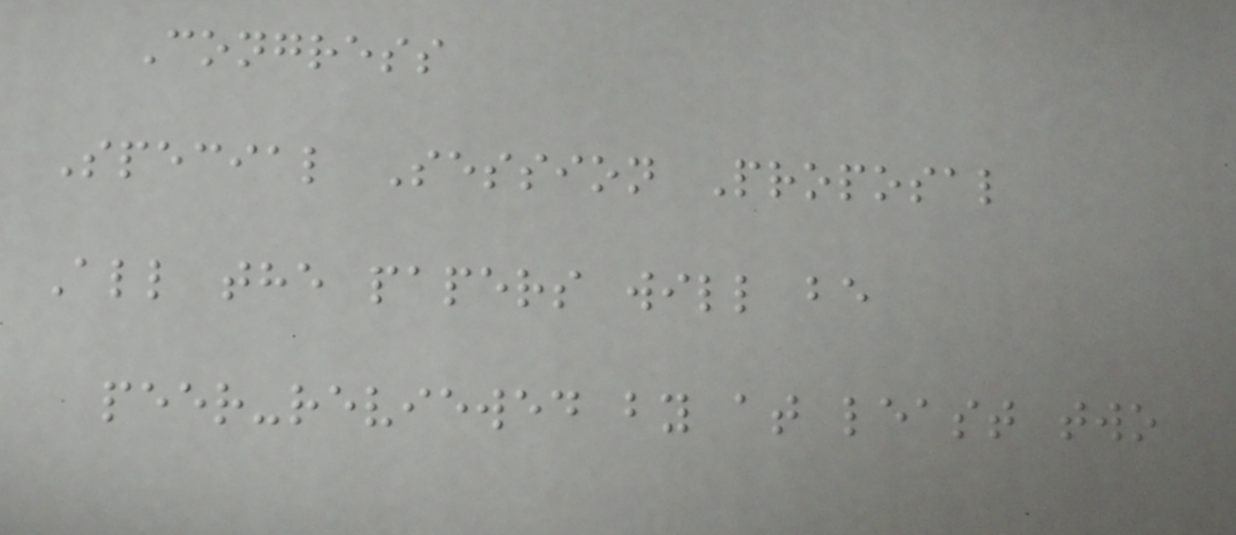Congress
Special Session Proposal
All the papers will be
peer-reviewed by at least two
